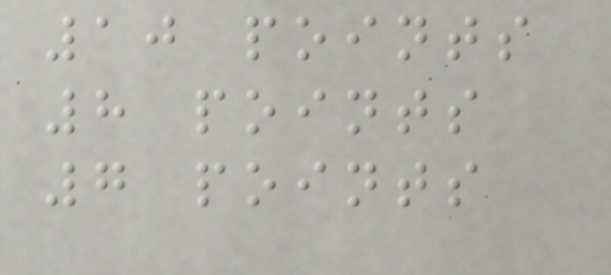10 points
8 points
7 points
